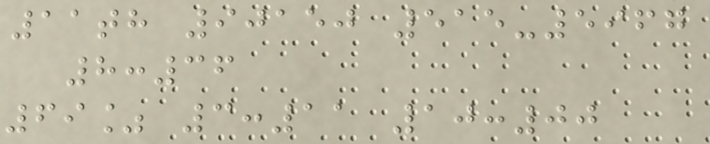11th 90150 515-5967
8:36
69% 3:11 10:00
